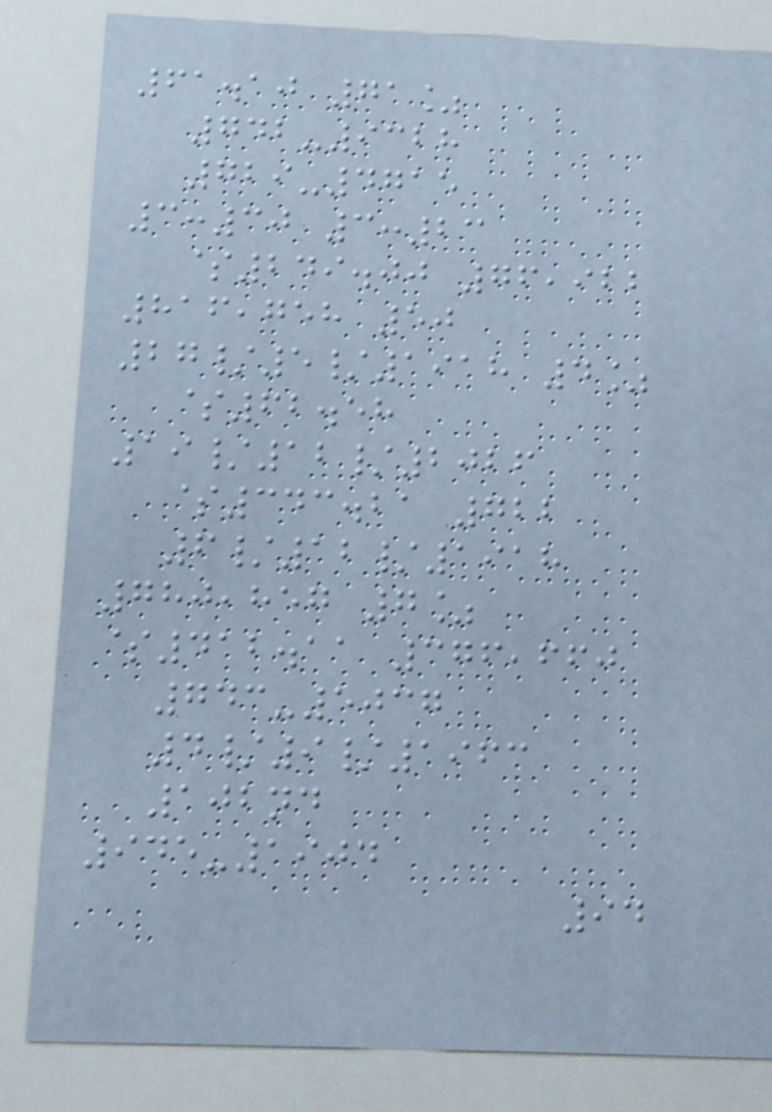61.10 71%
742-9328
729-4715
3:30 3:23
$249.00 76,922
816,758 50
27/5/1918 4%
$62.58
19/12/2026
$343.21 722
6/12/1918
780,857 7%
$412.11 376,660
743-5037
4/9/1963
102nd
945-1904
94
